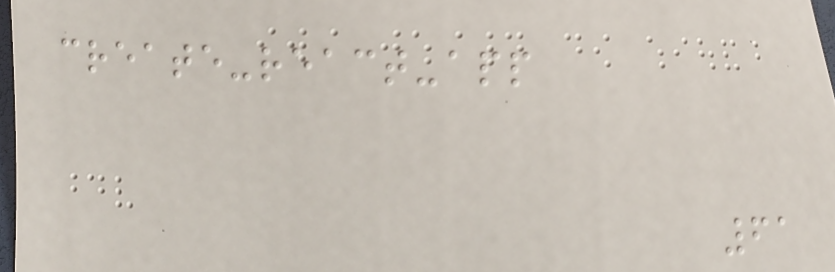create-react-app
61
